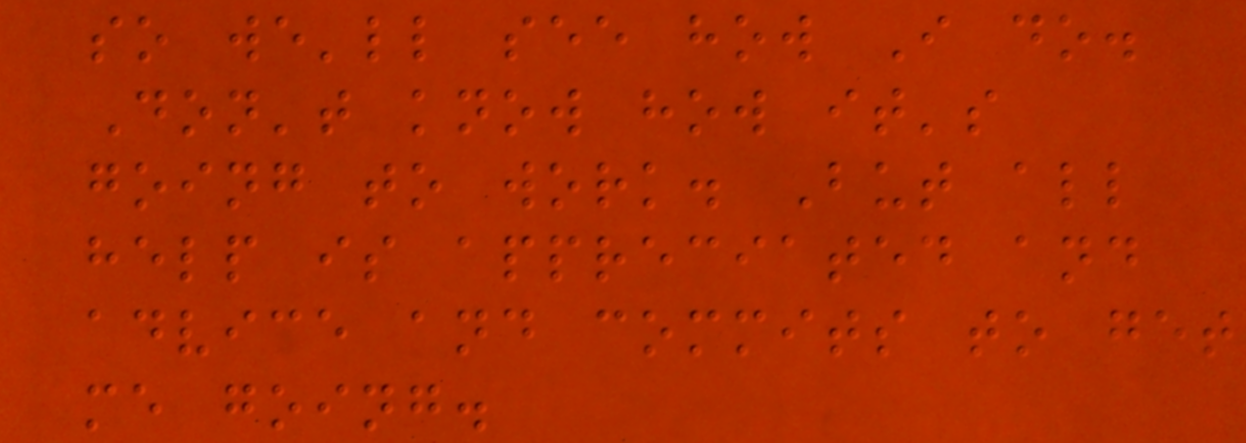so we'll see how I do.
Don't know how it's
going to work. But all
help is appreciated and
advice and commits to get
me going.
